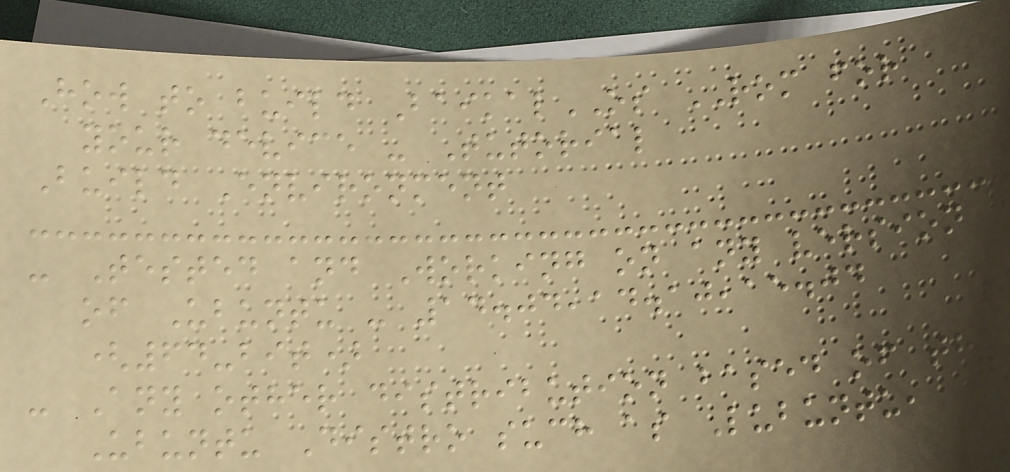How to build BaikalOS ROM for
your device - Tutorial
Build Environment
- Tested and Working on any version
of Ubuntu - 14.04,14.10,15.04
(64-bit)
- Any other distribution based of the
Ubuntu Distro such as Lubuntu,
